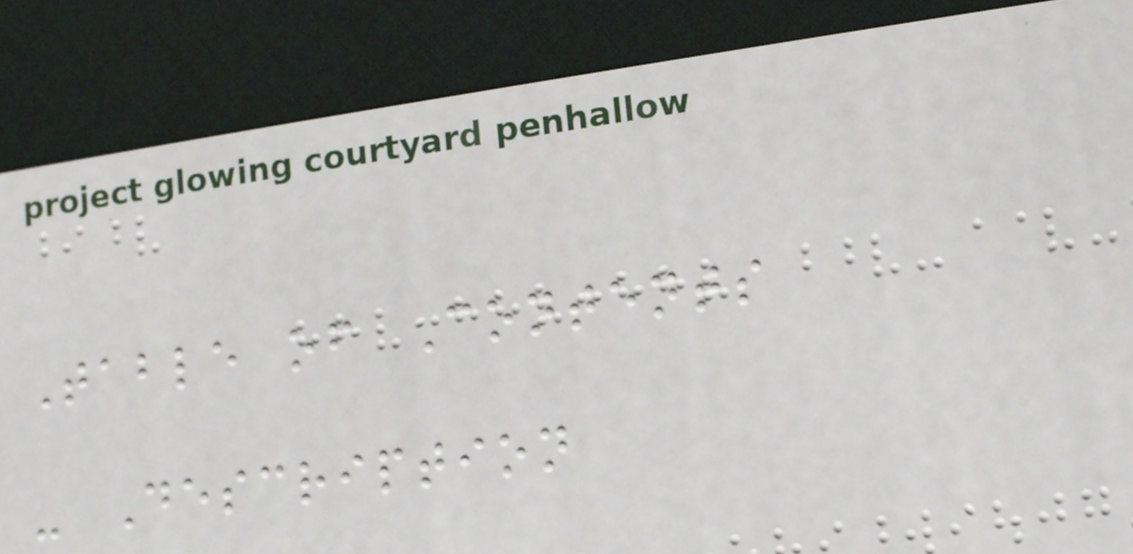Table of Contents
- Description
